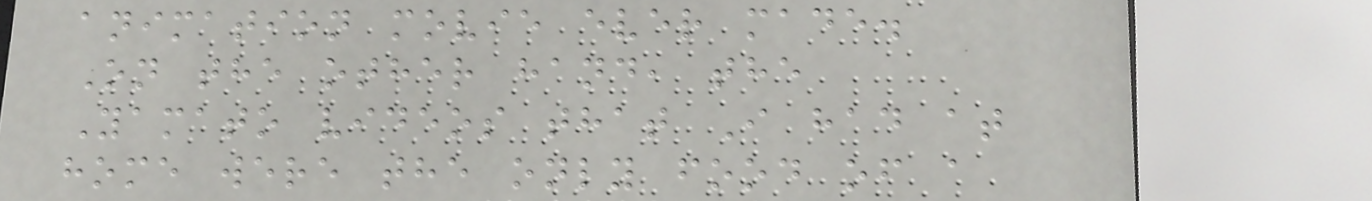animation movie ever made.
On the other hand, the
Yamato videos that I had at
home were the only food of a
